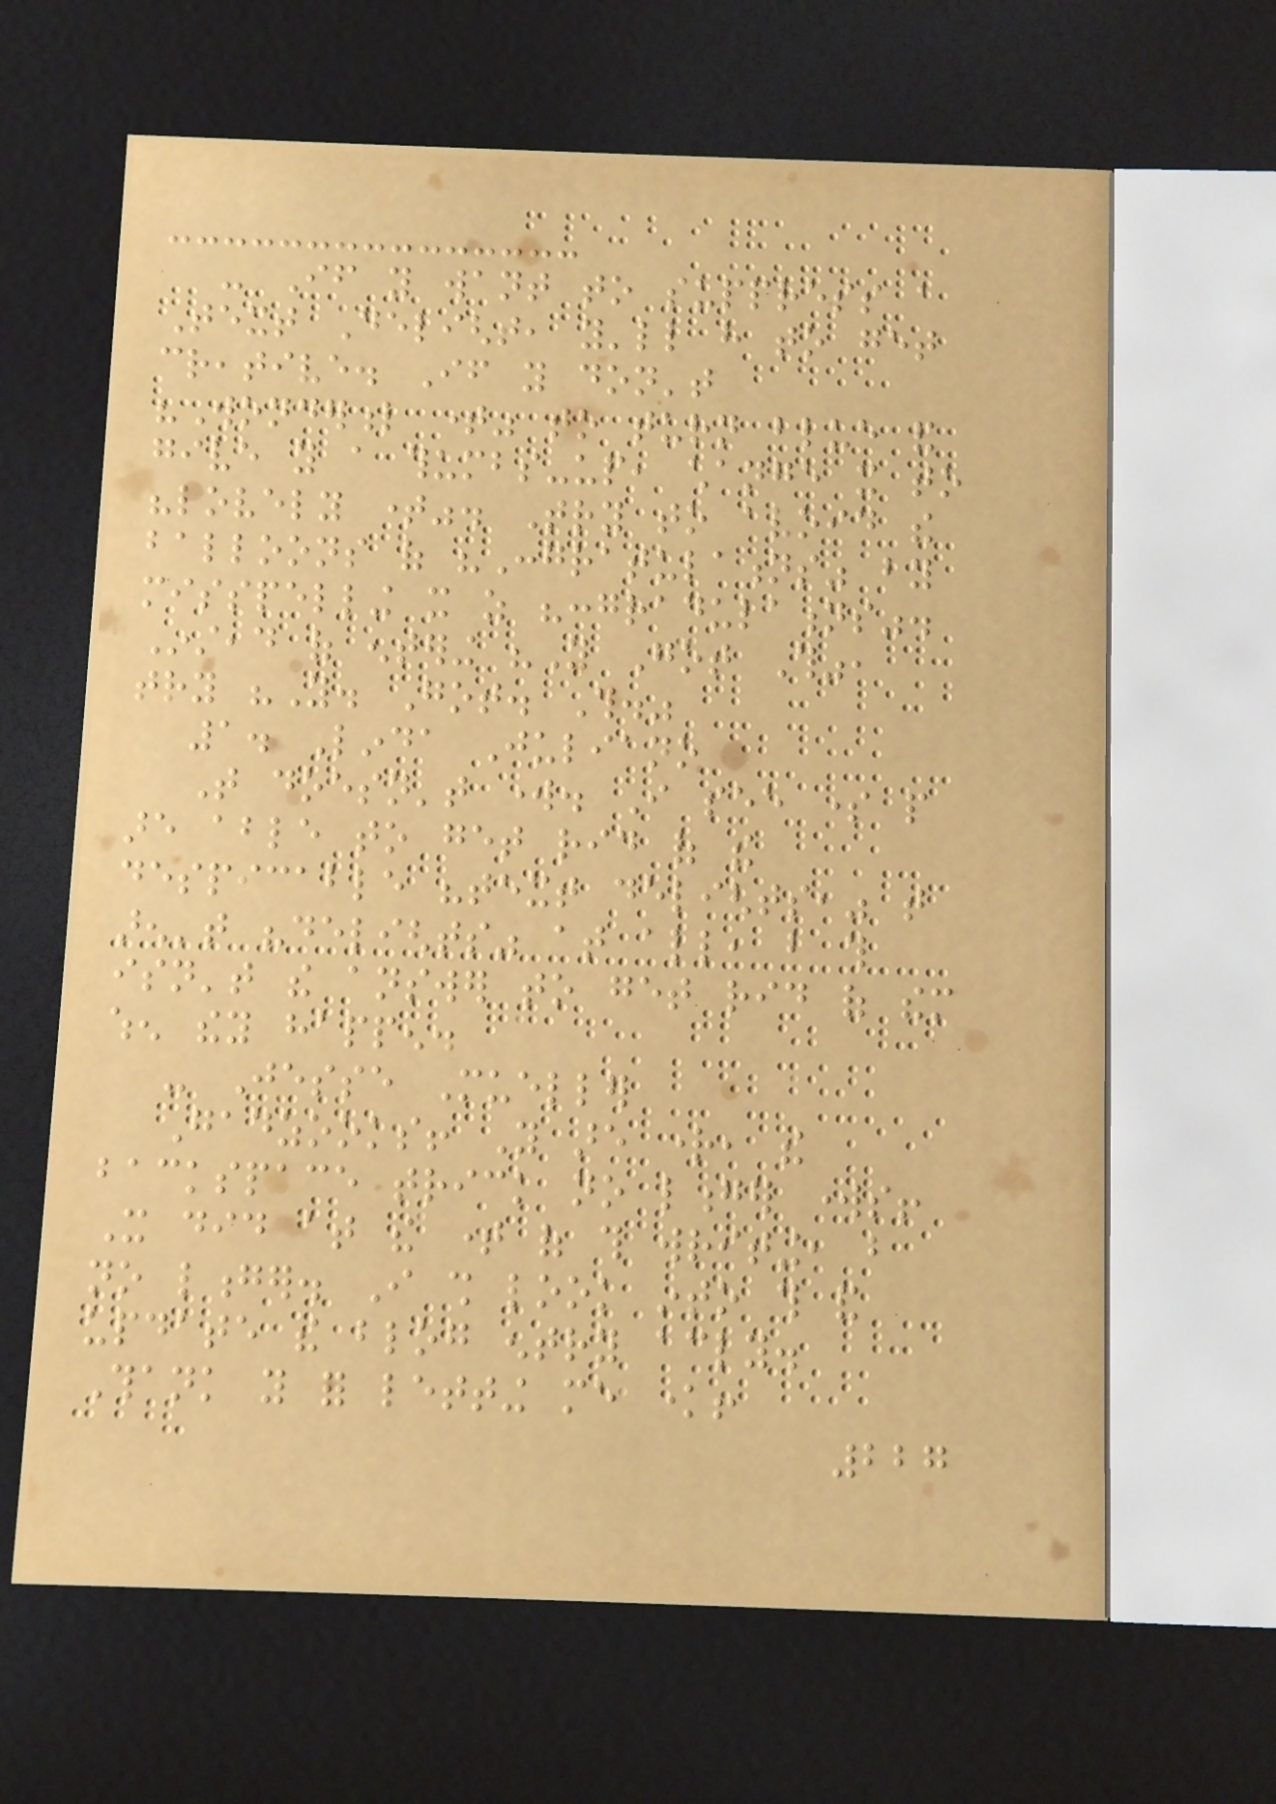- If you want to suppress a
Text Delight, you'll have to get
creative. If you don't
"Wonderful time" to turn blue and
give you a thumbs-up, change it to
"lovely time". Try to avoid the
balloons of "Congratulations" by
misspelling it as "congradulations".
Instead of entering "You Got This",
try "You. Got. This."
1. Linda Juliano
That doesn't work. I see some people
are able to get rid of the
despicable "text delights," that
aren't "delights" at all, but this
isn't the answer to get rid of them
when they happen.
- Jesse Mueller
Gadzooks! You are right, the
backspace trick no longer works!
It did at the time of this writing, but
no longer. I shall look into this and
update the blog entry accordingly.
Thank you for letting me know!
227
